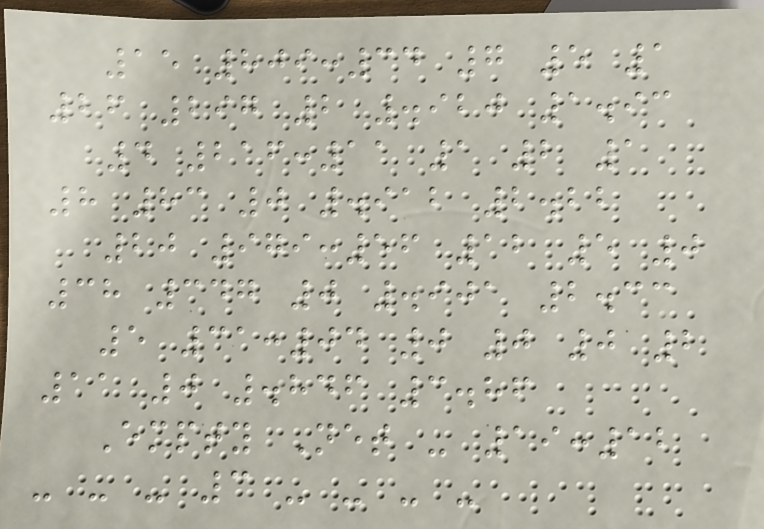15 809:34 7 5 1
26 297 2 .920 1.93
4 216:11 1 2 1
8 83 0 .912 2.22
20 979:56 12 5 0
38 347 0 .901 2.33
5 31:04 0 0 0 2
11 0 .846 3.86
Empty Net - 19:12
- - - 3 - - - -
